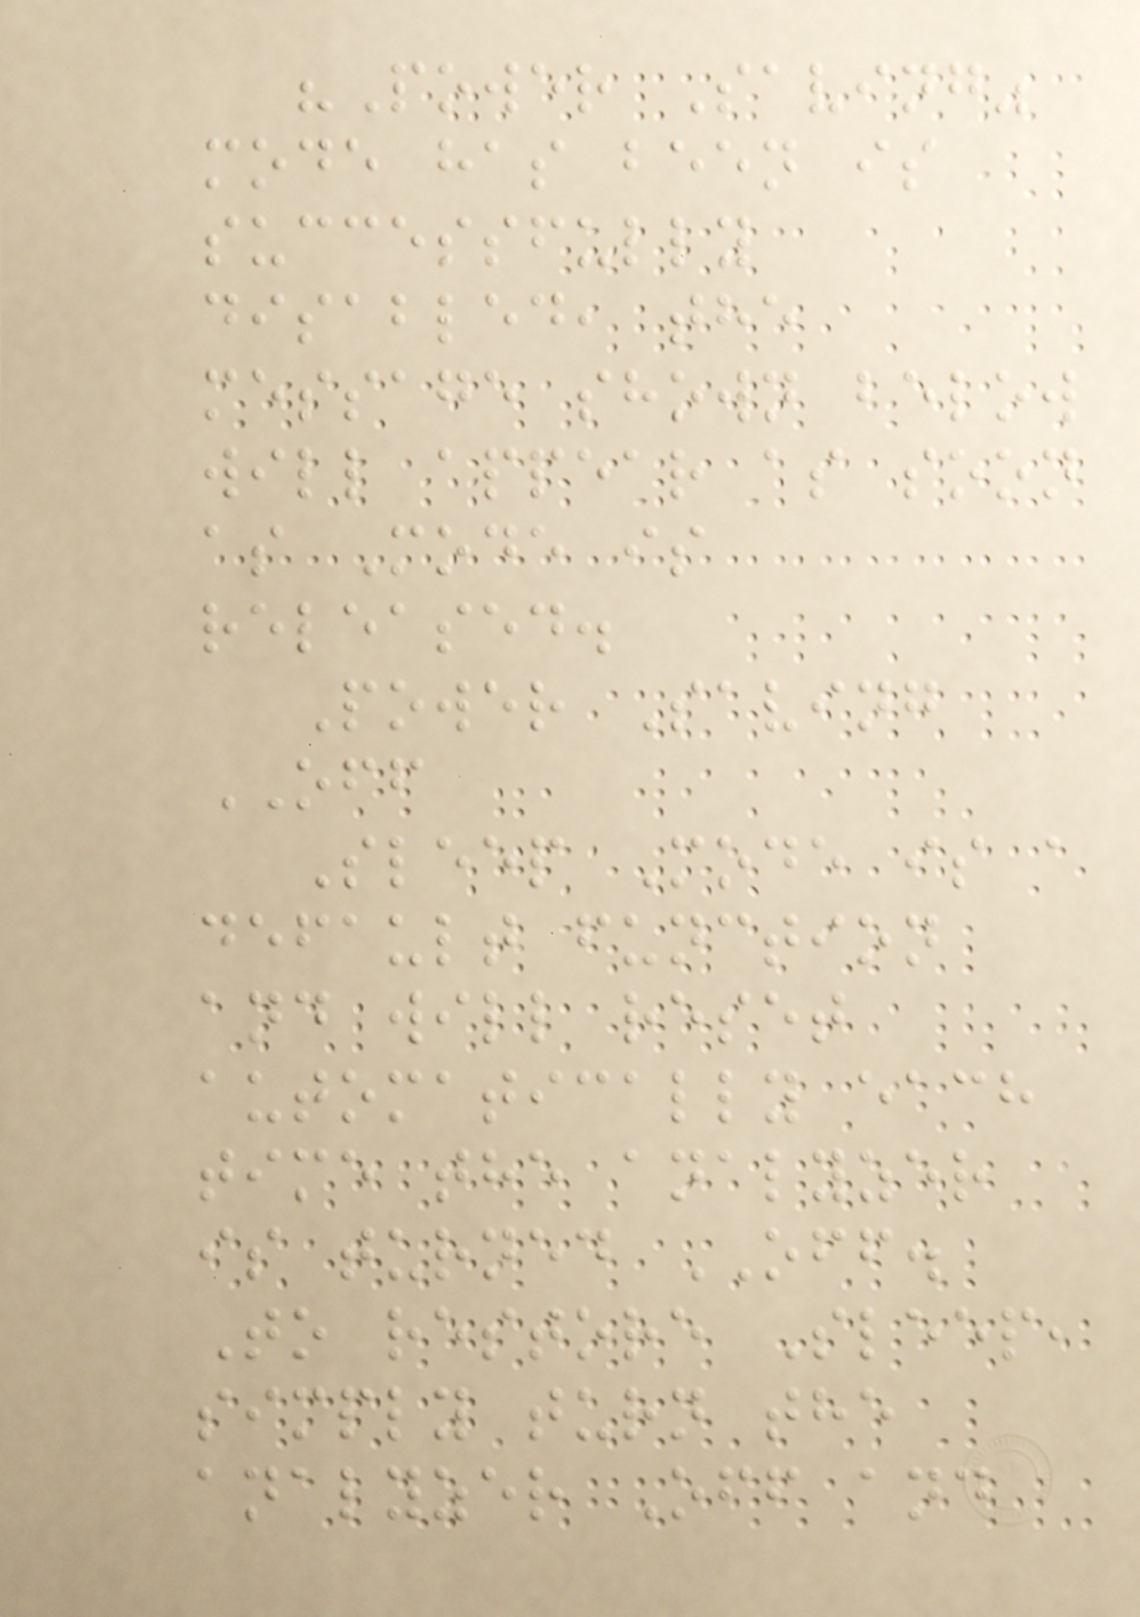"Power Saving"
mode has been is
successfully
disabled, the
message shown below
will appear as soon
as Mode is
released.
Power Saving
OFF
Sleep Mode is a
default function
and will reset
automatically each
time the analyzer
is turned OFF.
To restore Sleep,
simply turn the
analyzer Off and
